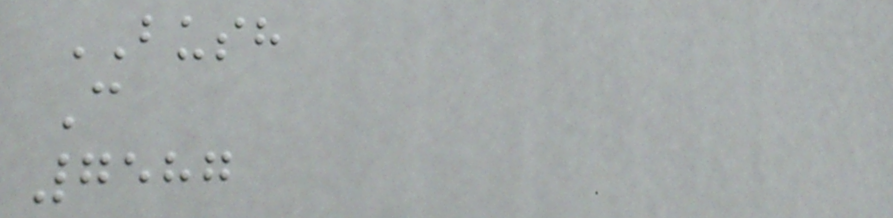BUSH
C
7587
